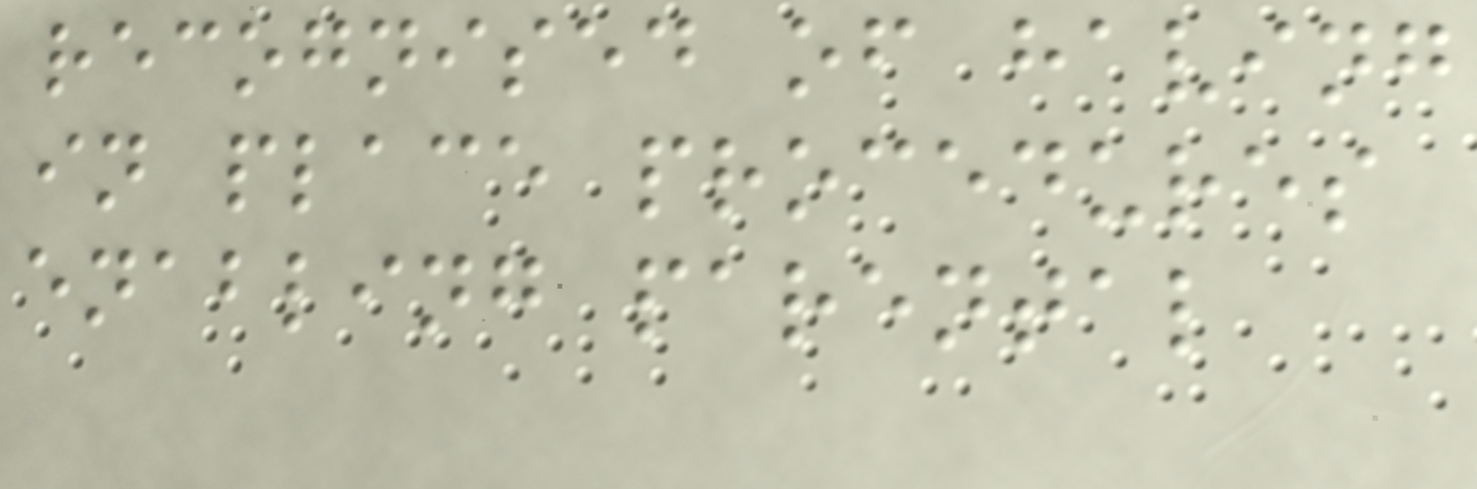recognised of having
in place procedures
enabling parental
